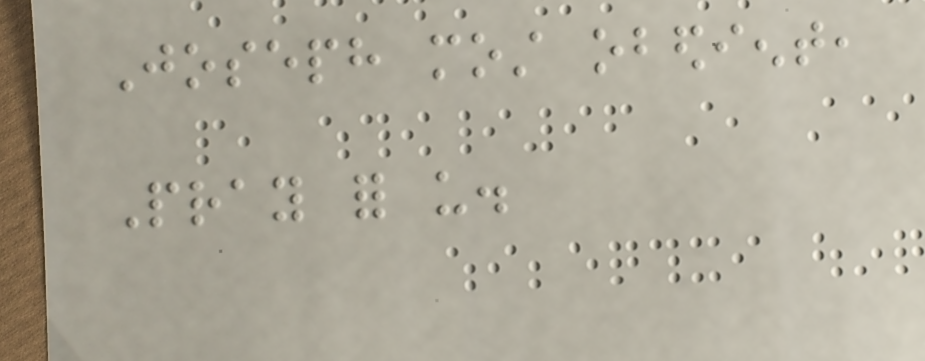Joseph most obedient,
Pray for us.
